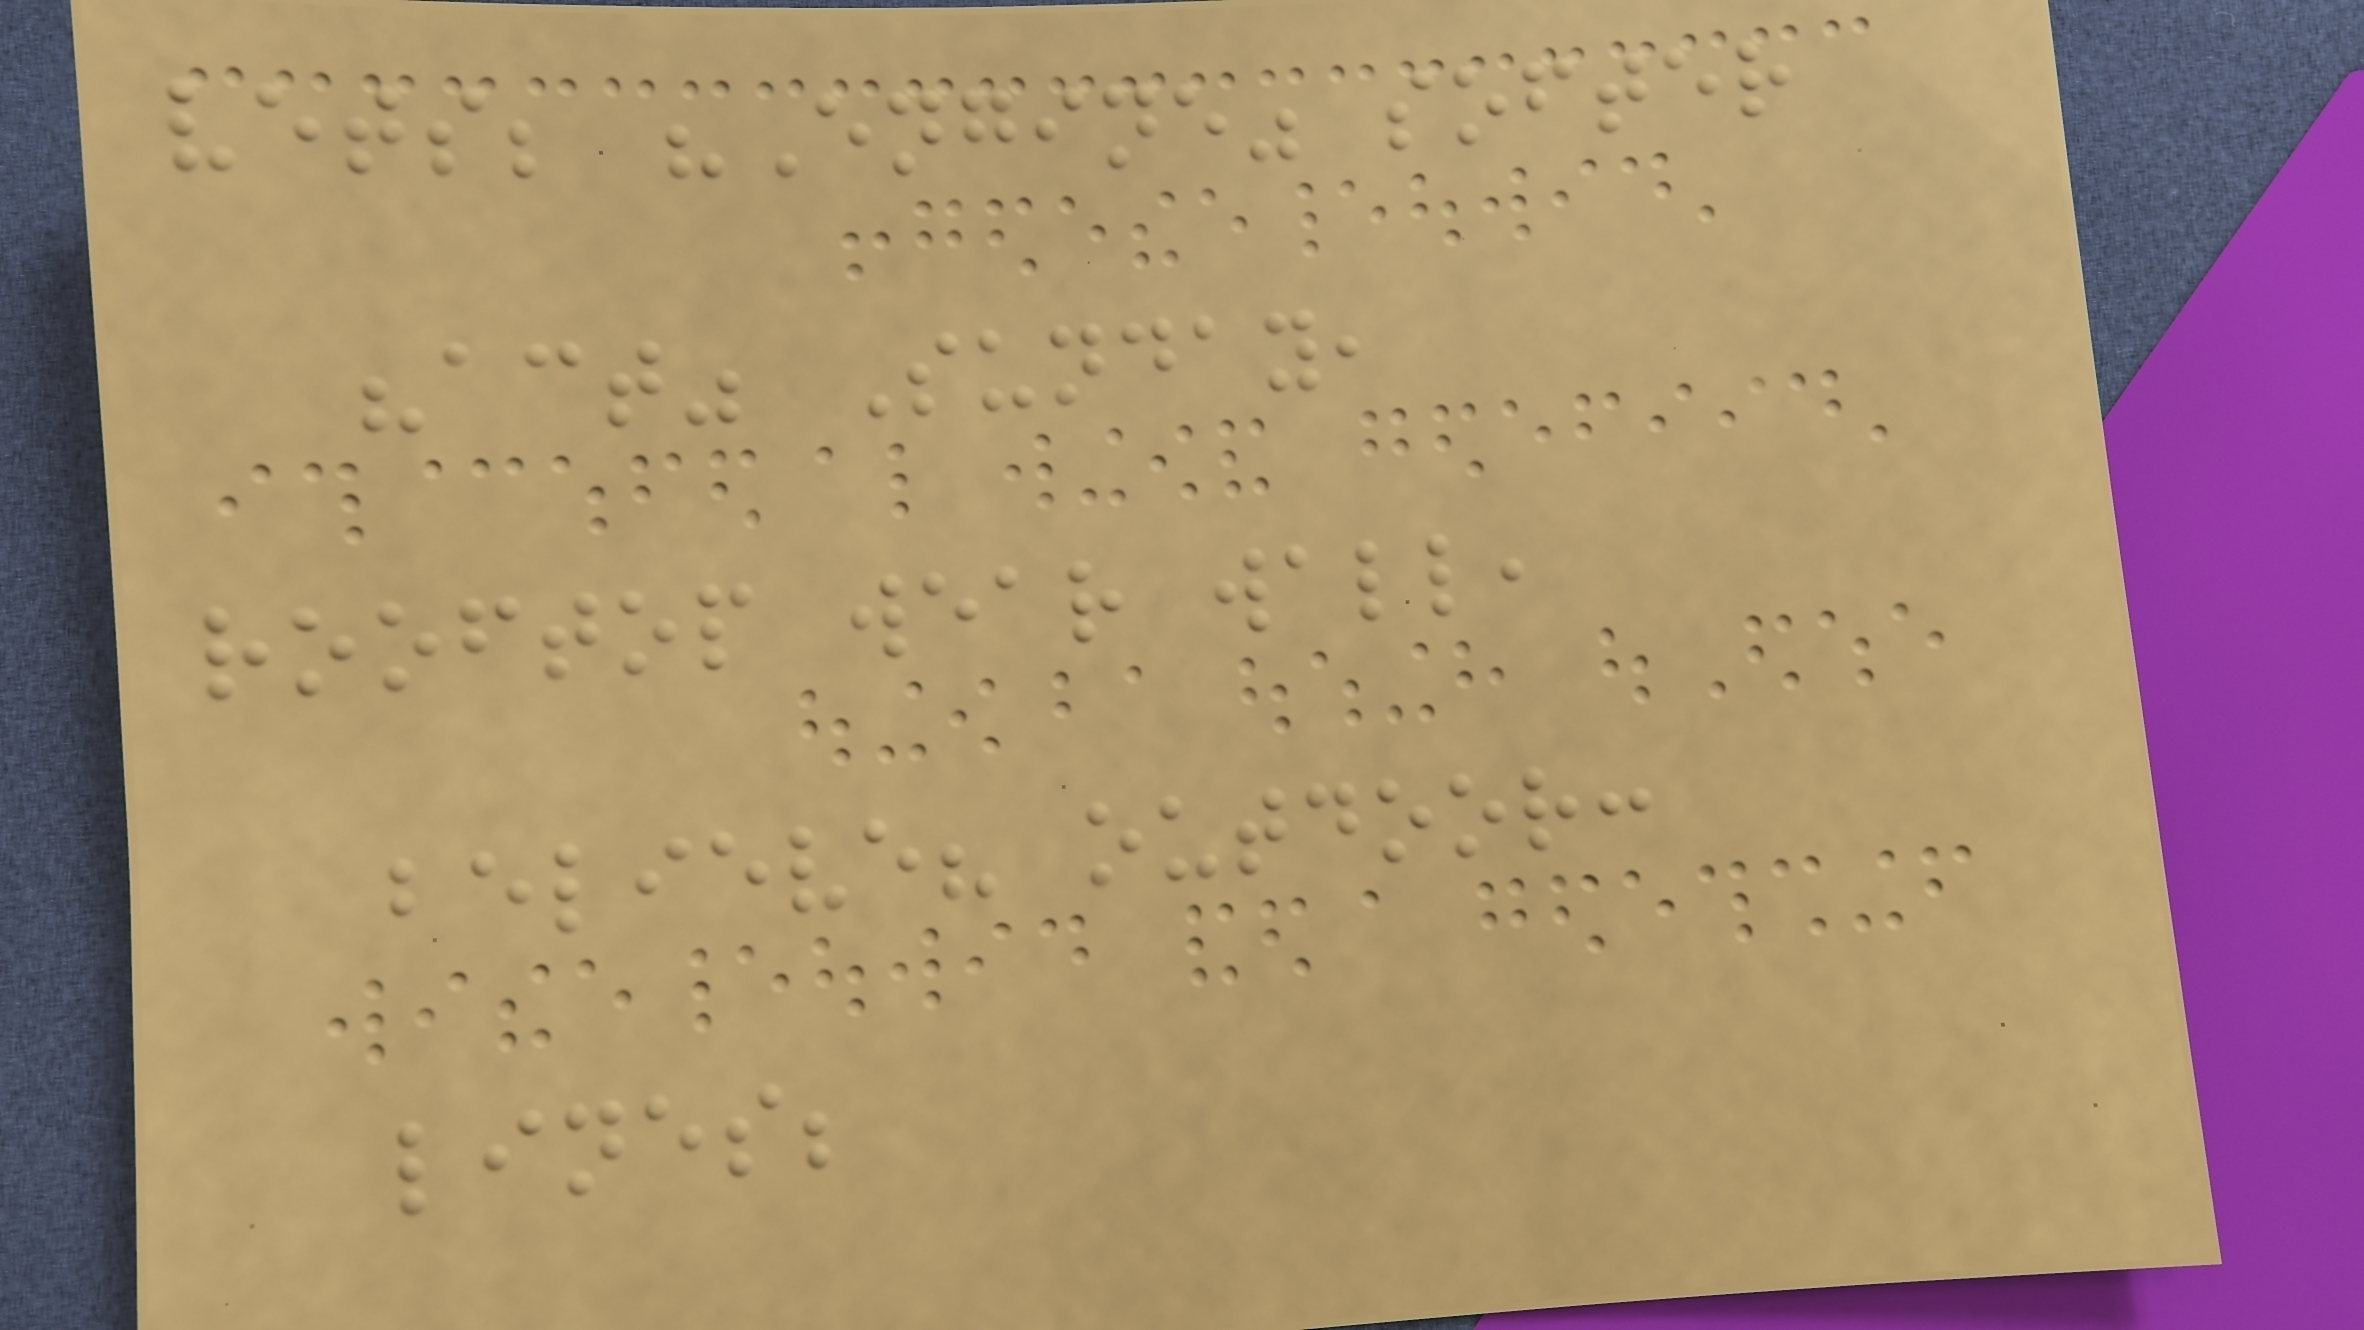vets; "Engine" softer
"act" Sunday,
rooftop wear wall,
believe? outdoor:
lines;
